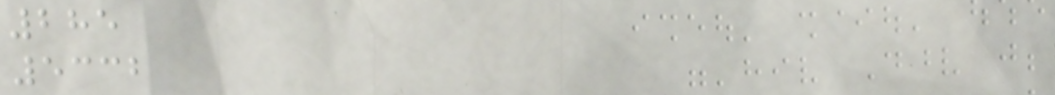285
5332
